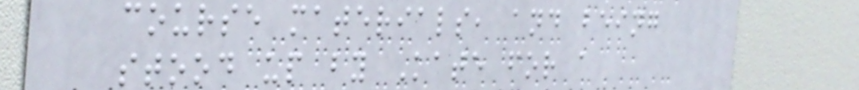course materials, and being
stood up by Kate for a
